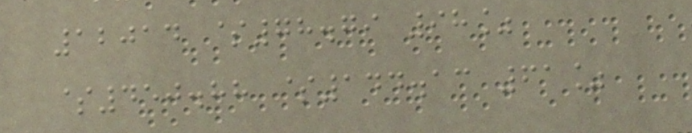12014 $78.79 98%
$450.88 $144.13 61%
